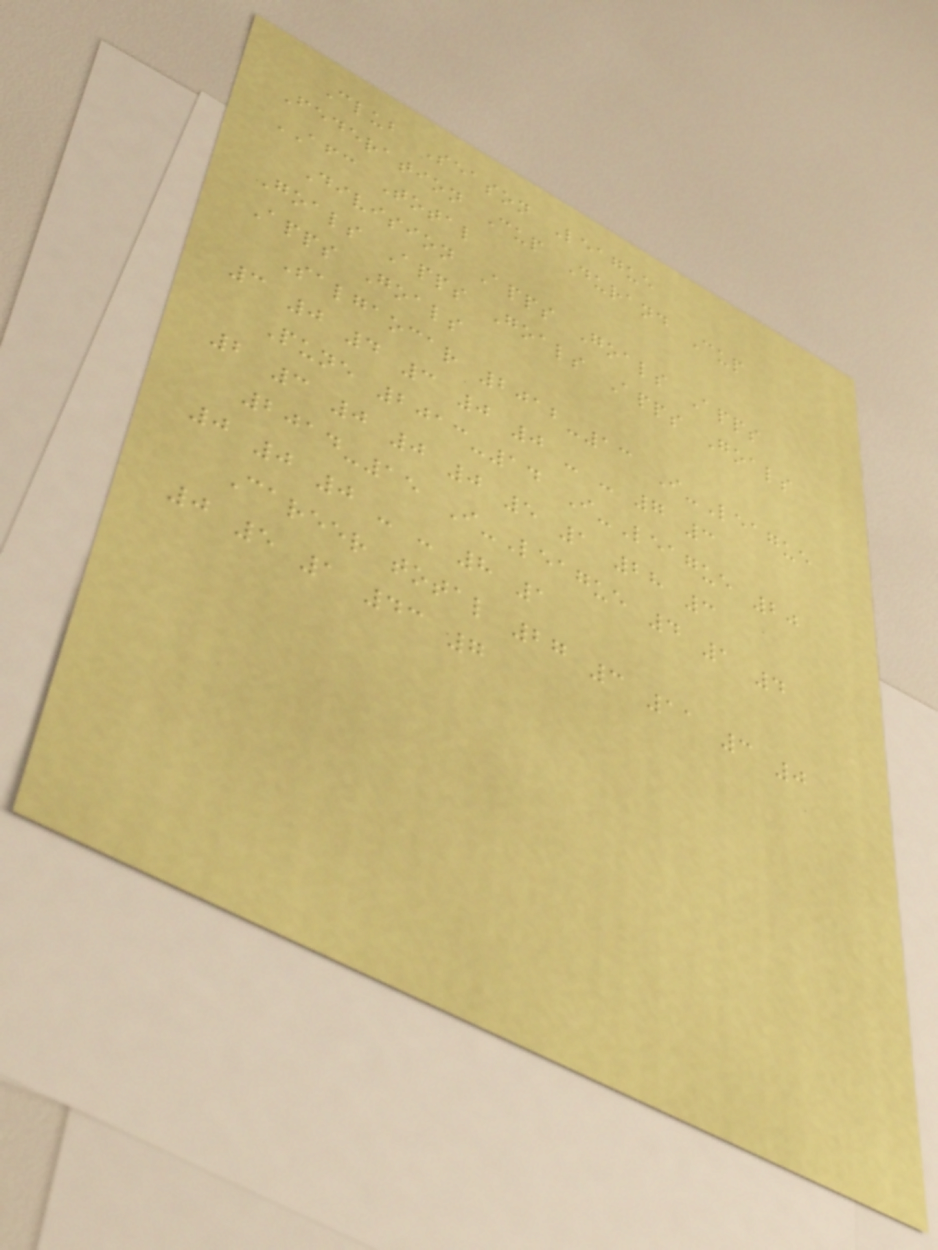Club Season League
Federation Cup Durand Cup
AFC Total
Division Apps Goals Apps
Goals Apps Goals Apps Goals
Apps Goals
Salgaocar 2012-13 I-League
3 0 4 3 0 0 - - 7 3
Pune 2013-14 I-League 20
2 3 0 0 0 5 1 28 3
2014-15 I-League 4 1 4
0 0 0 - - 8 1
Career total 27 3 11 3 0
0 5 1 43 7
